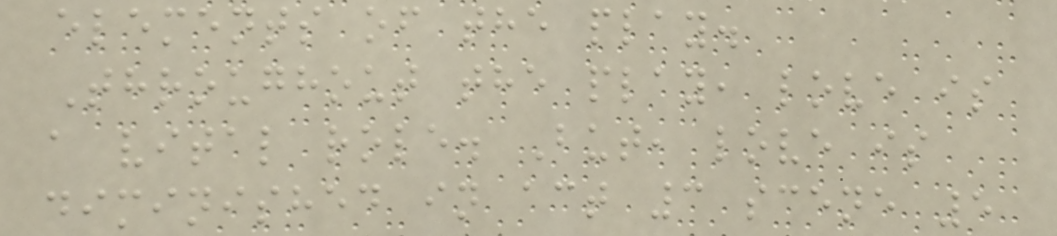elements of the play.
Throughout the play, love is
a vital role. But, love is
diminished in act 3 scene 5
